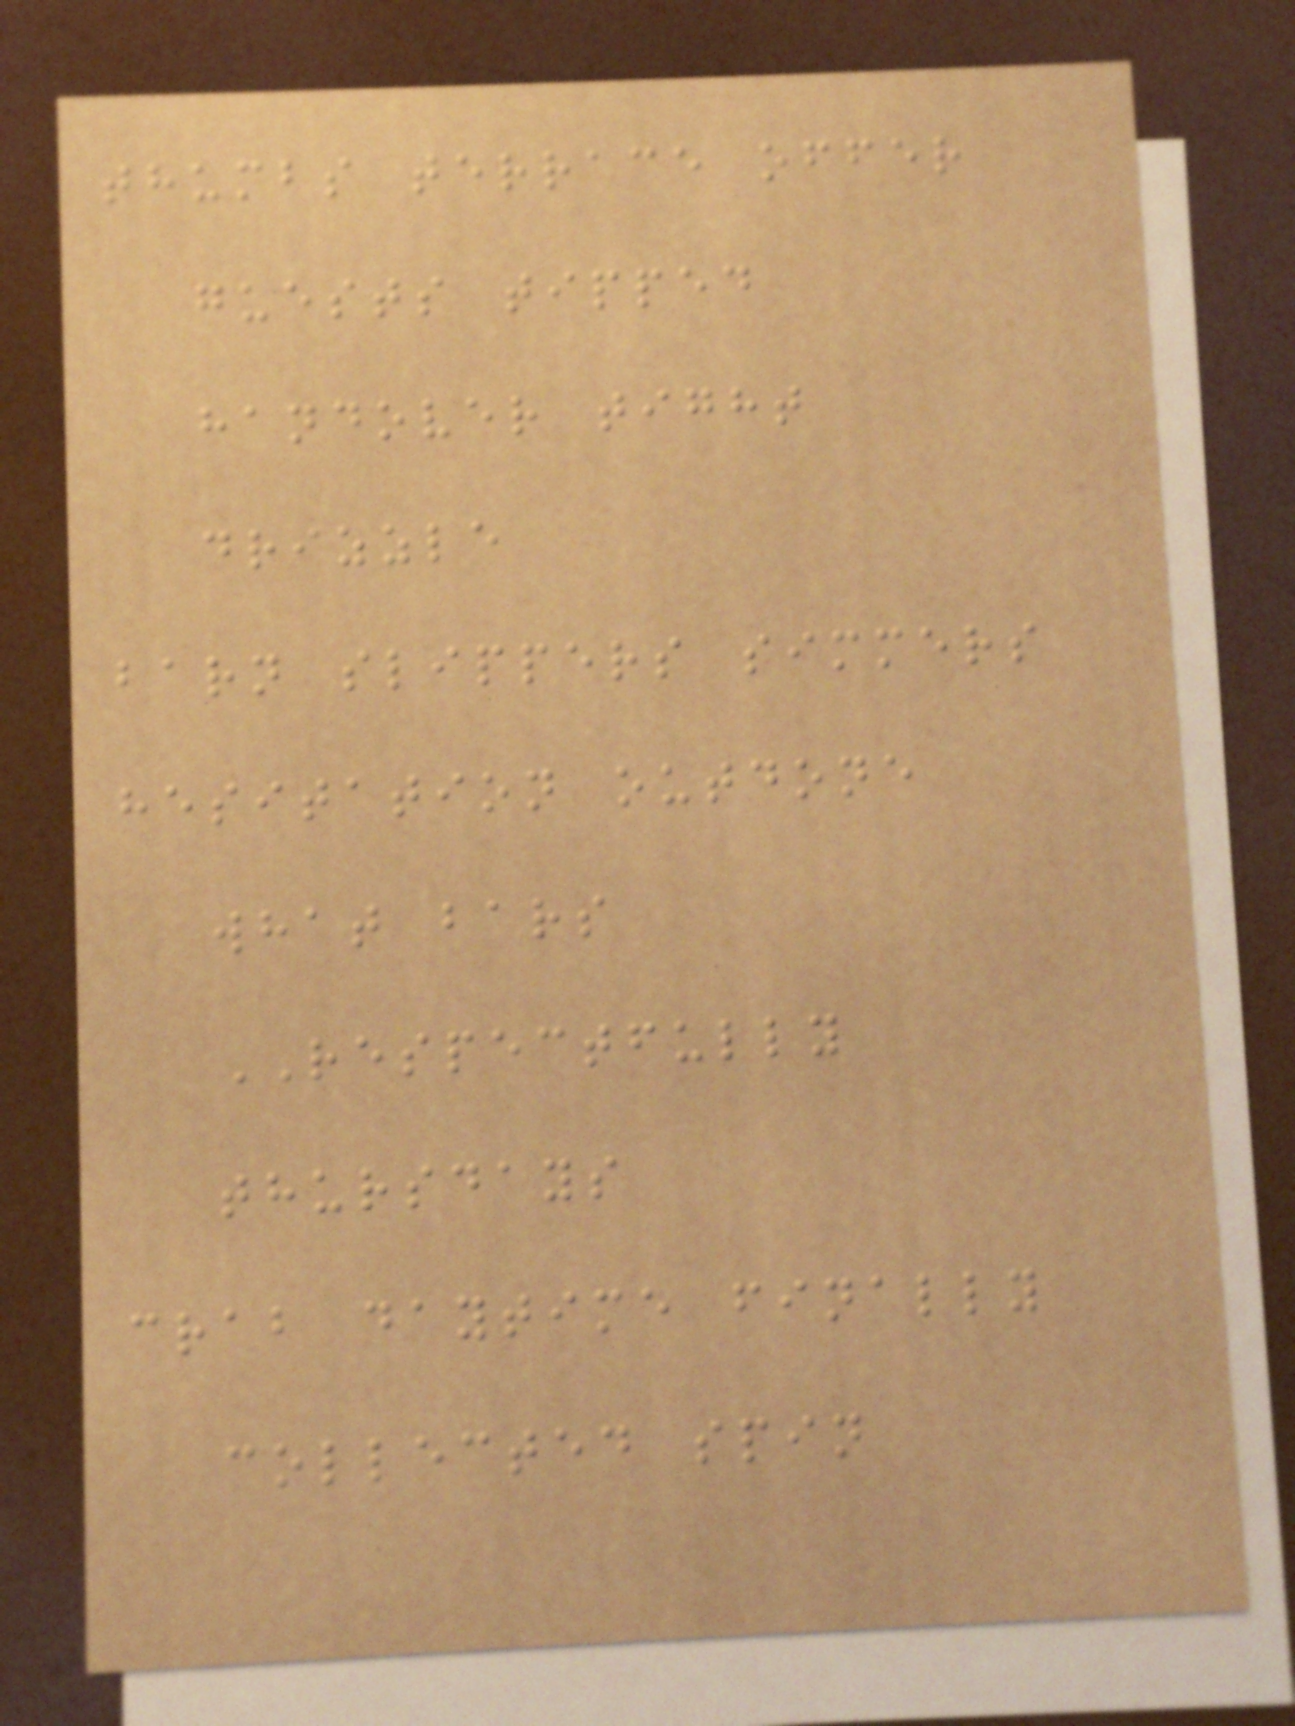thumbs terrace offer
guests tipped
handover tight
drizzle
barn slippers simmers
hesitation outdone
what bars
RESPECTFULLY
thursdays
crab daytime finally
collected spin
